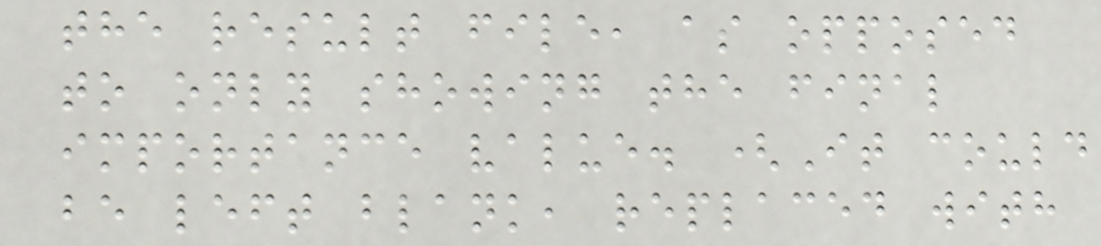the result file, as opposed
to only showing the final
importance value. (It could
be left blank, replaced with
